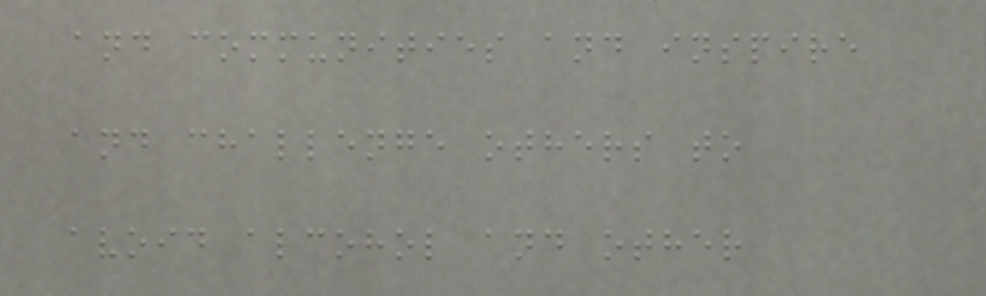and communities and inspire
and challenge others to
avoid alcohol and other
